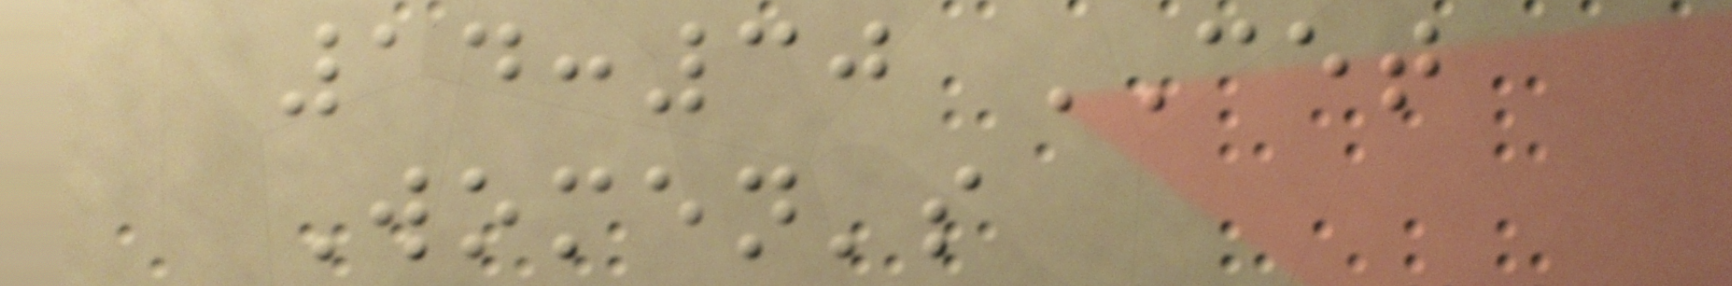14:30 CET
Women's
